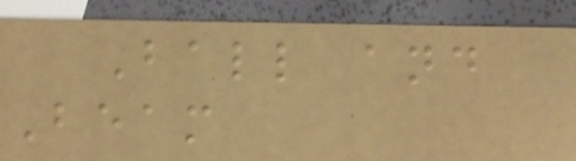Ball and
Beam
